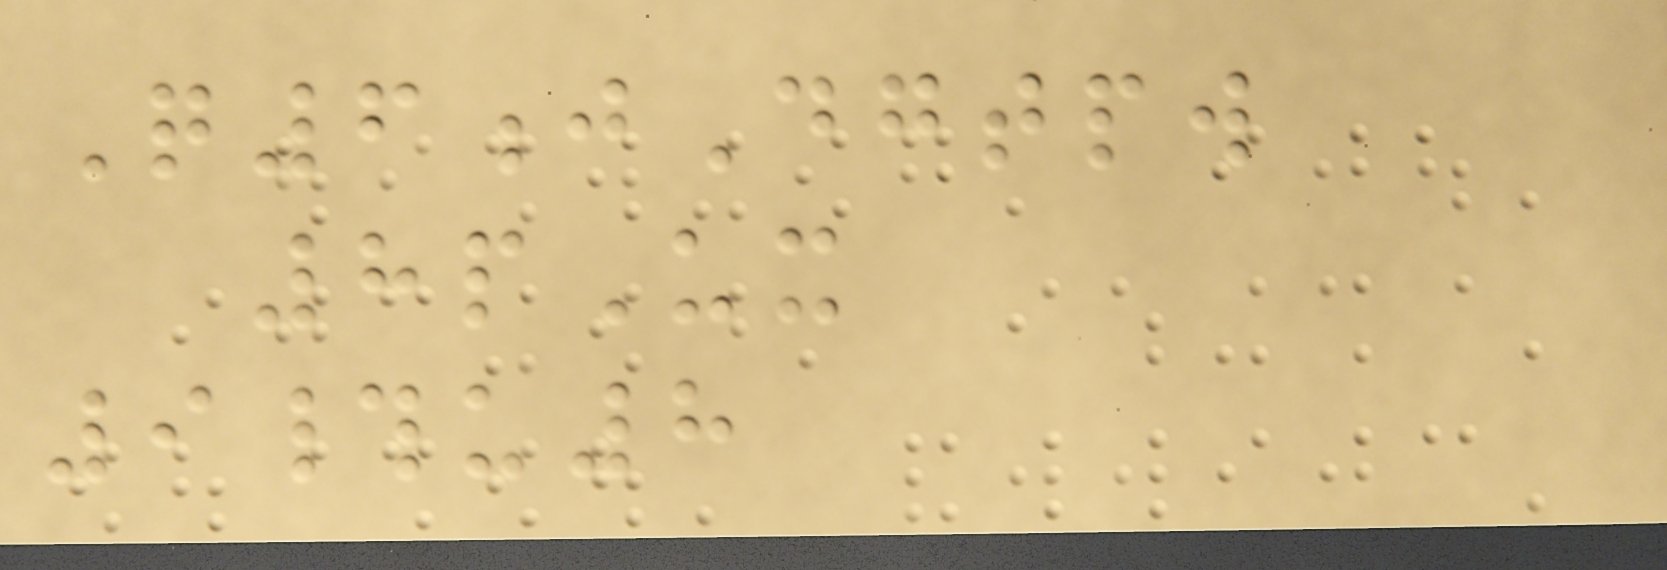Q6jDgtpw
8pUx
9#u8
